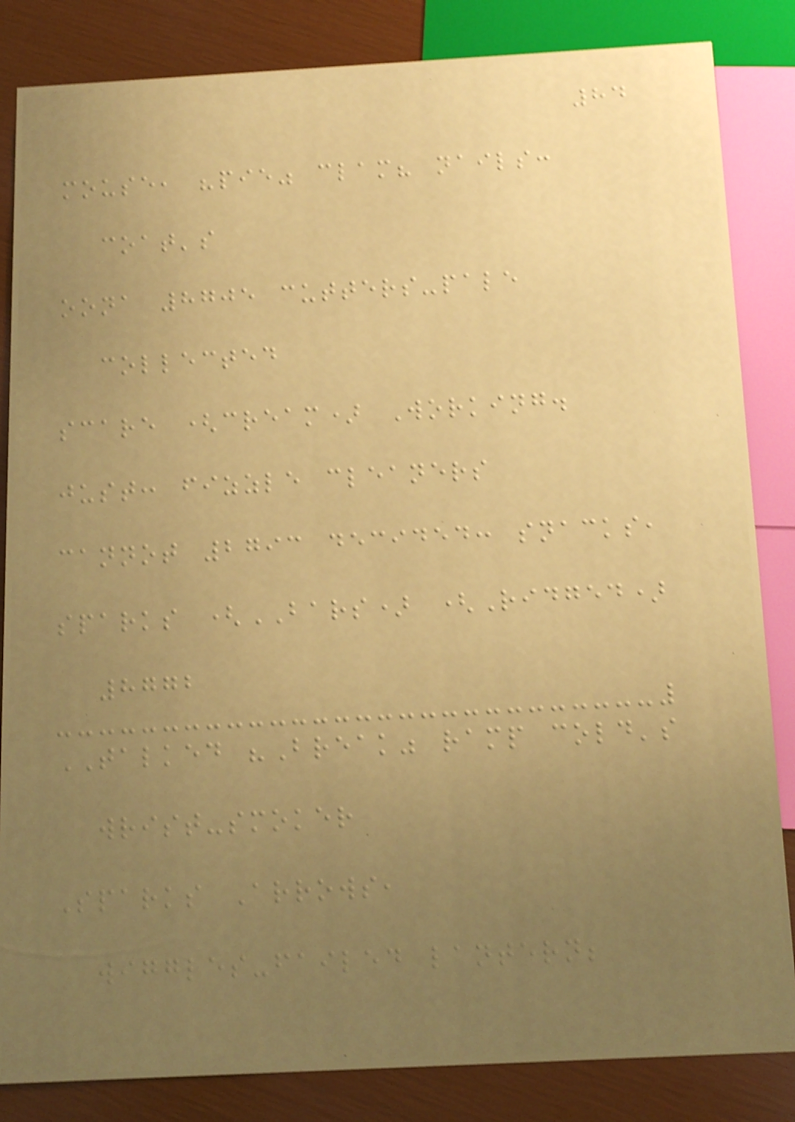84
mouse, "pie" clam? nails:
coat's
oona 8705 cutters-pale
collected
scare (cream) Working.
just: fizzle cleaners
cannot 2793 decided: snacks,
sparks (BARS) (Ridged)
8772
TALKED "Break" ramp cold's
wrist-smoker
Sparks Arrows,
wiggles-failed lantern;
